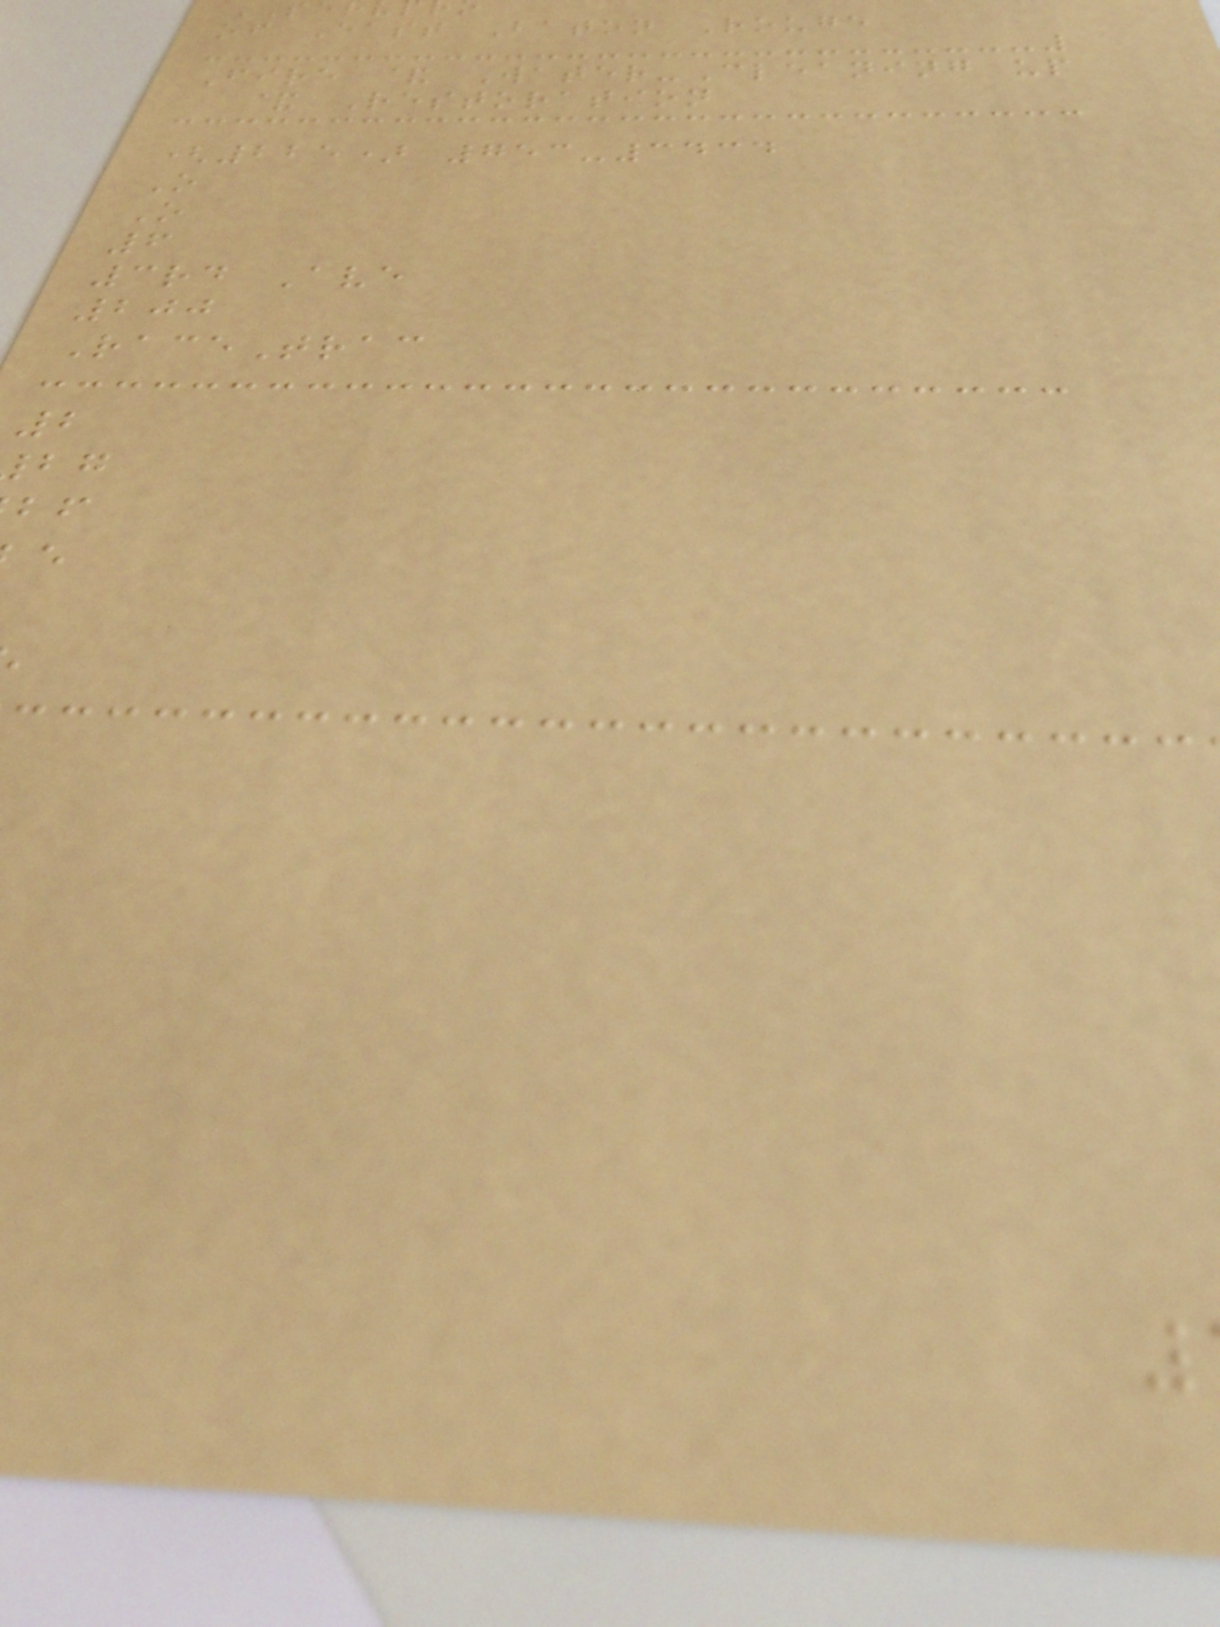of East Baton Rouge
Fire & Water-Cleaning up
& Restoration
(225) 753-3434
O
O
6
3rd Ave
200
RaceTrac
2
